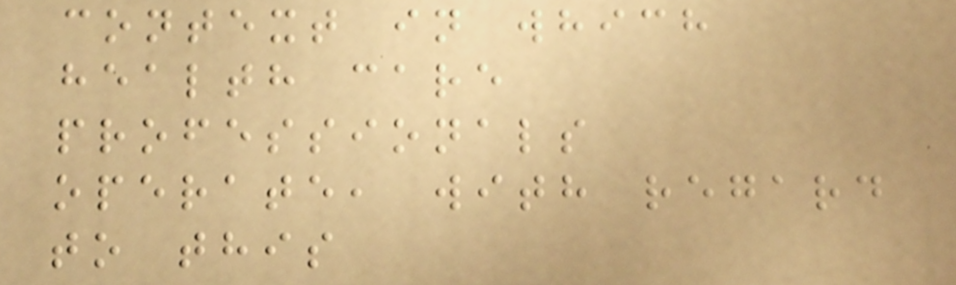context in which
health care
professionals
operate, with regard
to this
